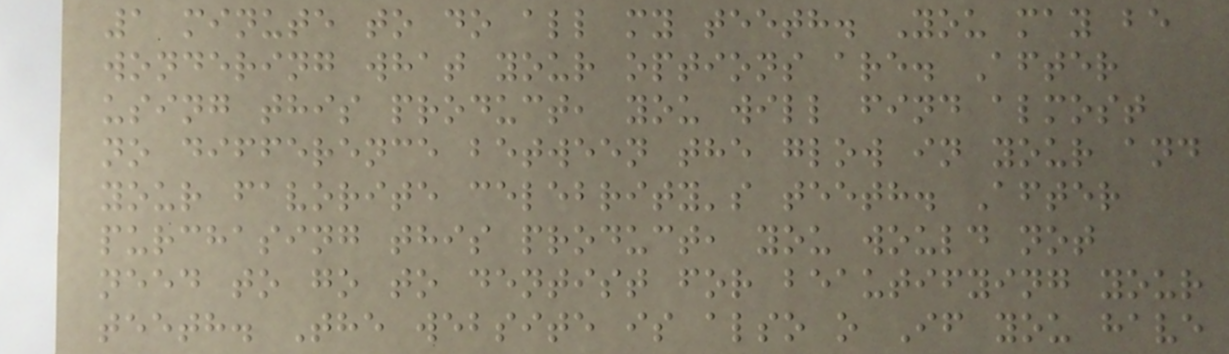1 minute to do all my teeth. You may be
wondering what your options are. After
using this product, you will find almost
no difference between the glow in your and
your favorite celebrity's teeth. After
purchasing this product, you would not
need to go to dentist for beautifying your
teeth. The website is also o If you have
